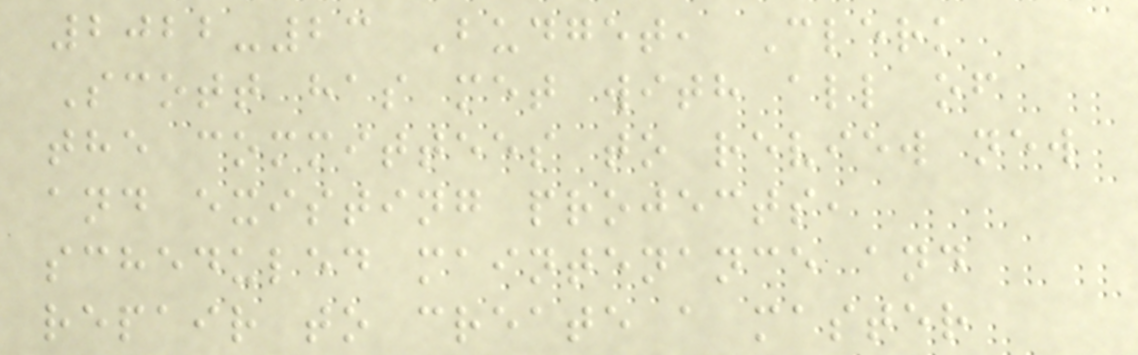2022-23 Budget, Clerk
Scott has met with all of
the committees to review new
and existing projects,
scheduled maintenance and
repair to create a master
